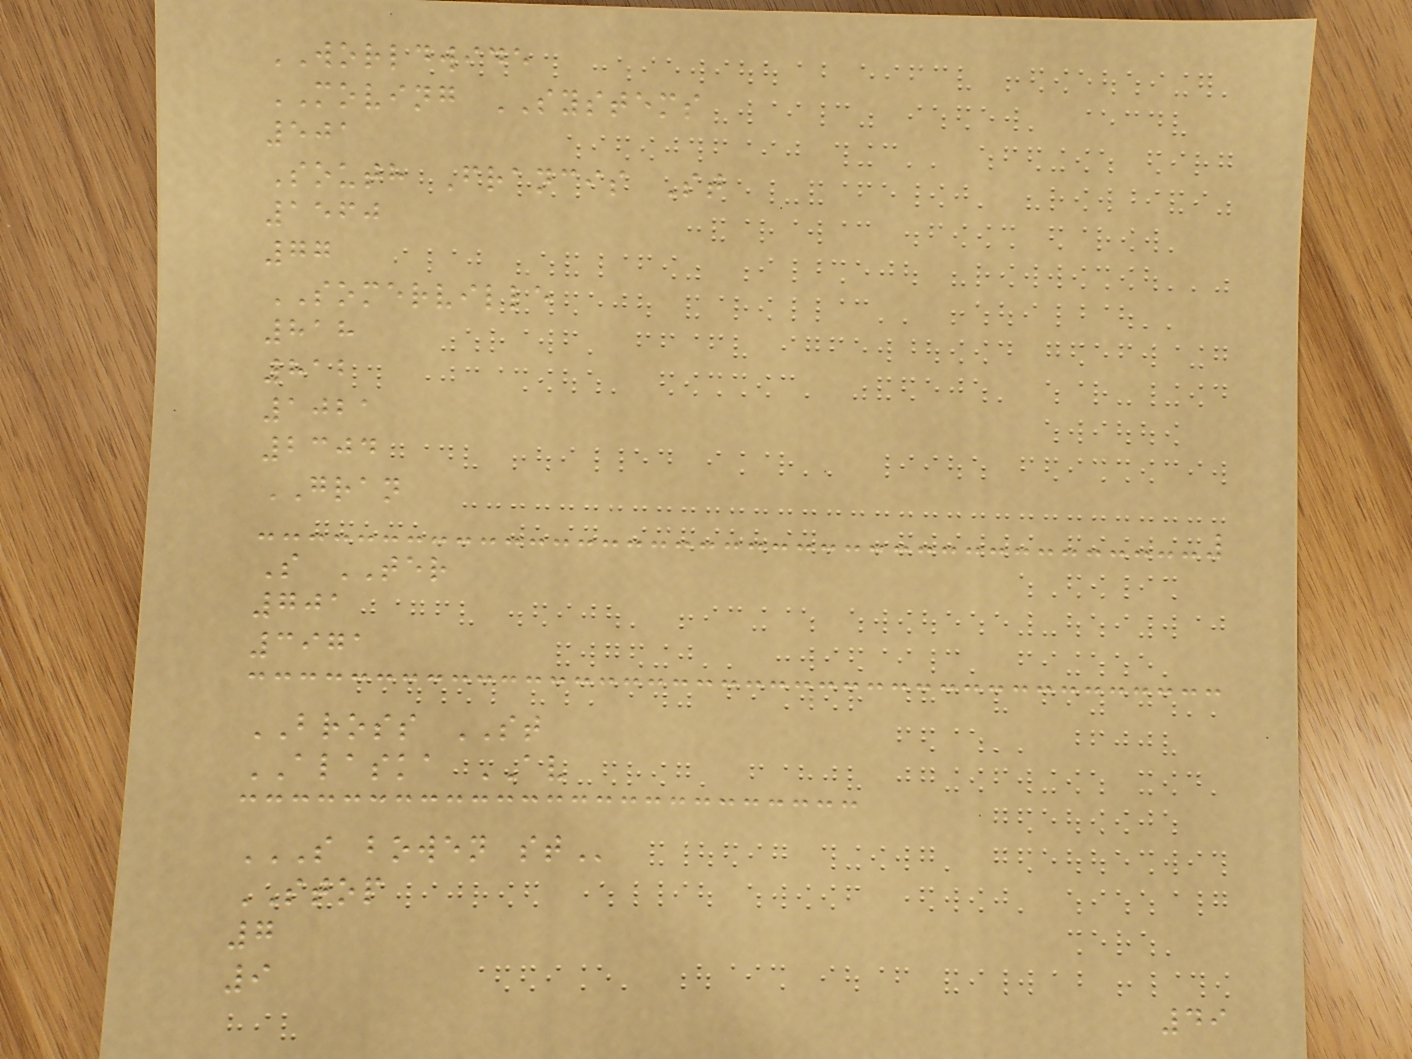WORLDWIDE
MOVING SYSTEMS
501
South Francis St
1560
77
SOMERVILLE
818
812
1021
2304
GRAN
S TER
701
3971
BROSS ST
ALASKA AV
S BOWEN ST
STOP
7
9
49
